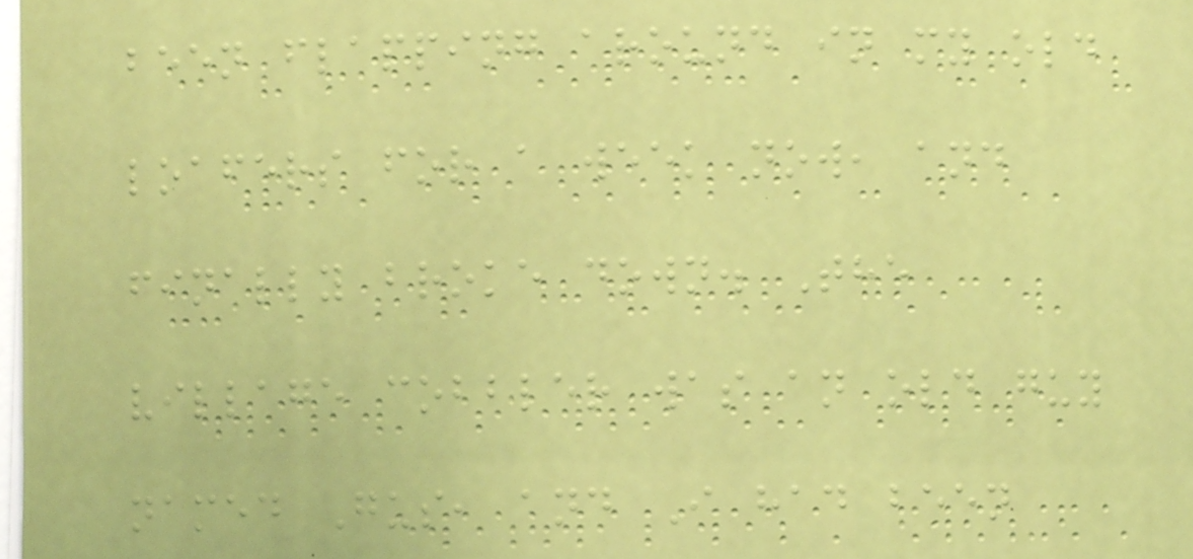been flapping around in my old
loafers for a week now, and
finally broke down. The
village cobbler was an old guy
named Gus, and I had been
